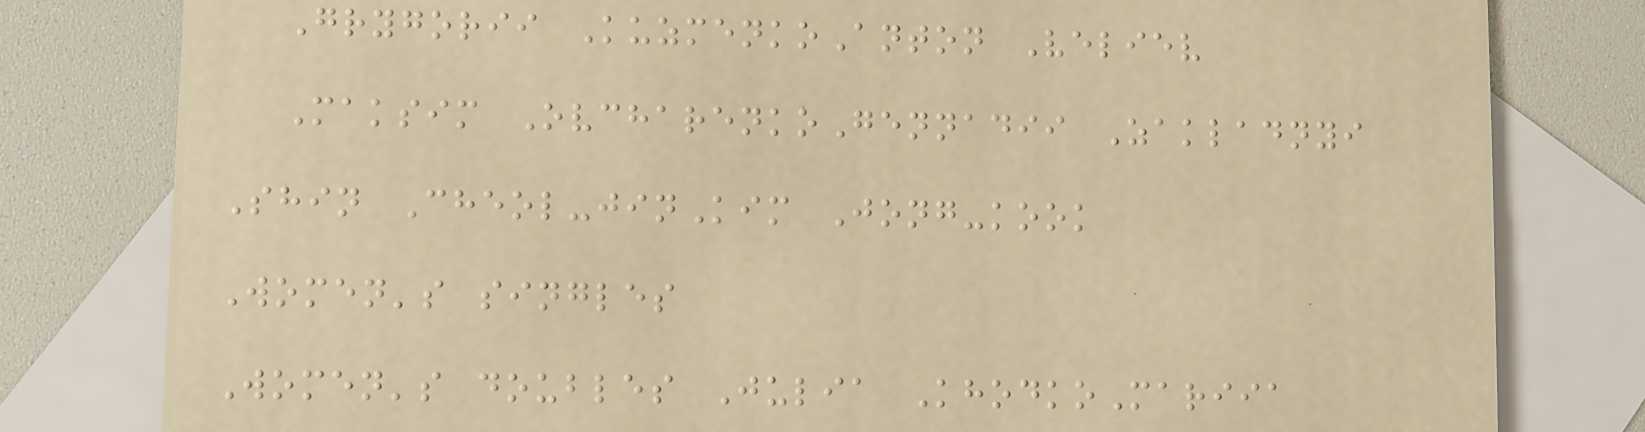Grygorii KuzmenkoAnton Veliev
Maksim OvcharenkoGennadii Zakladnyi
Shin Cheol-jinKim Jong-kook
Women's singles
Women's doubles Julia KhodkoMariia
